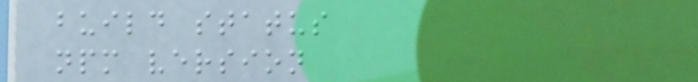build status
npm version
